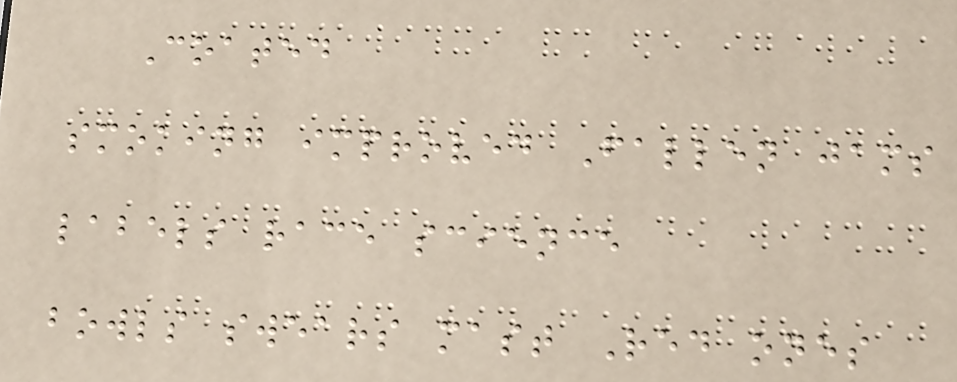Coated
smoking improved Fallen jams
labels race science
bowls swears mast Red ones
